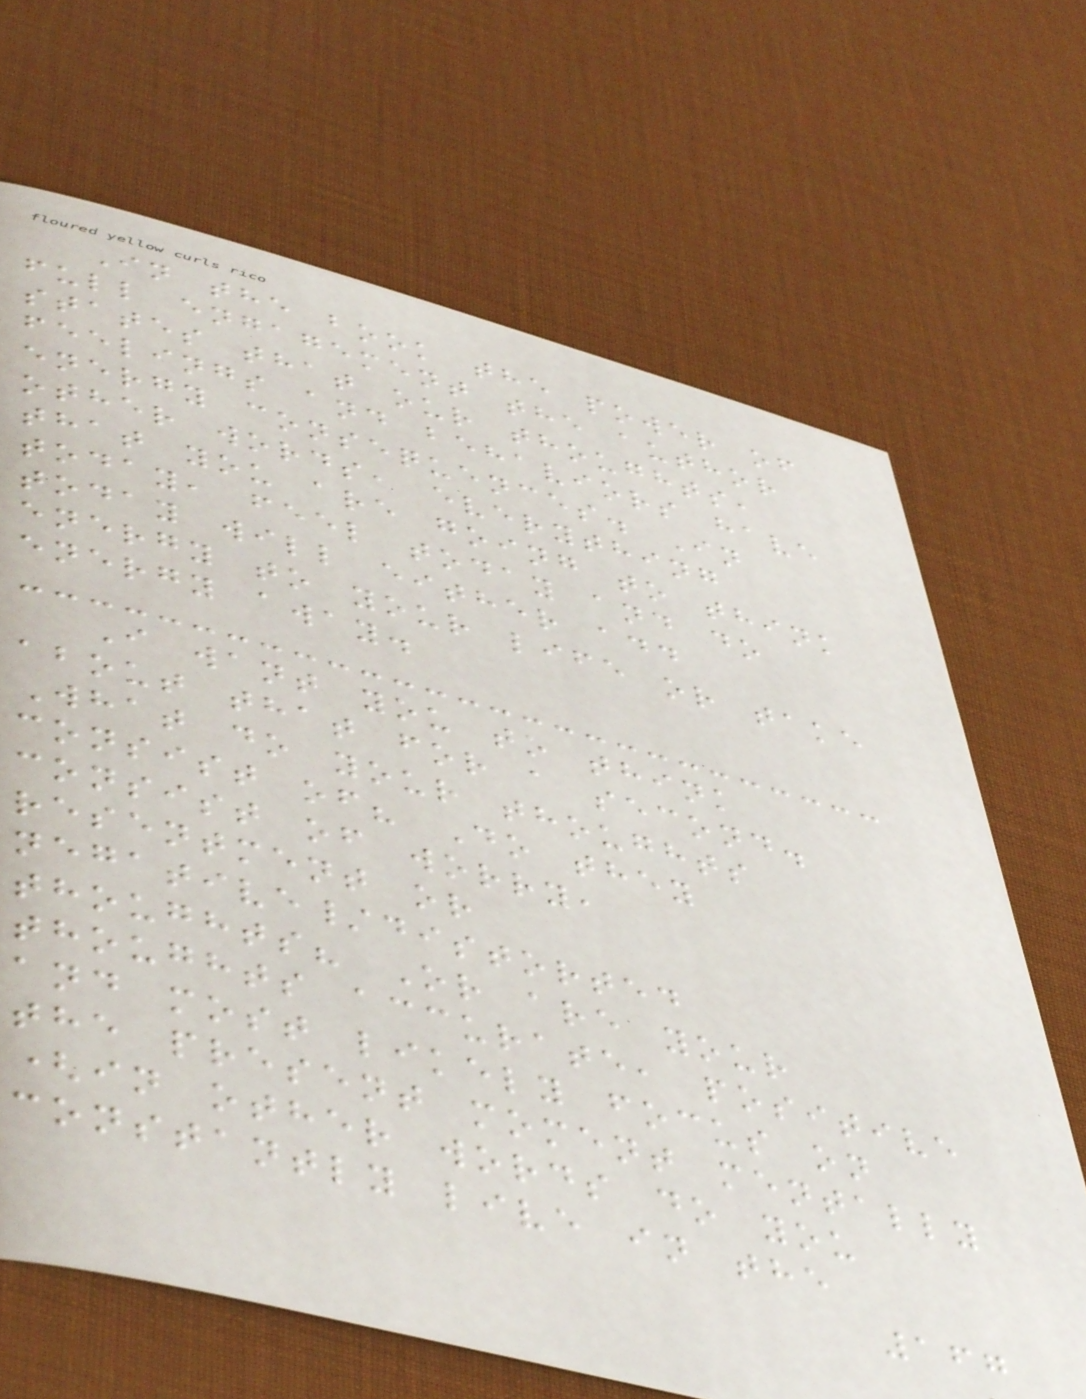In the book the power of
full engagement the author
states that our thoughts,
feelings and behaviors have
energy consequences. In
other words, everything
that you are going to think
today, feel today and do
today will either add
energy to your life or take
energy away.
I want you to think
about that for a second.
What do your thoughts
consist of? Do they
consist of worry,
resentment or
negative/distorted
thoughts? Or are your
thoughts accurate, positive
and most likely focus on
the present moment mentally
(in other words do you
constantly live in the
167
